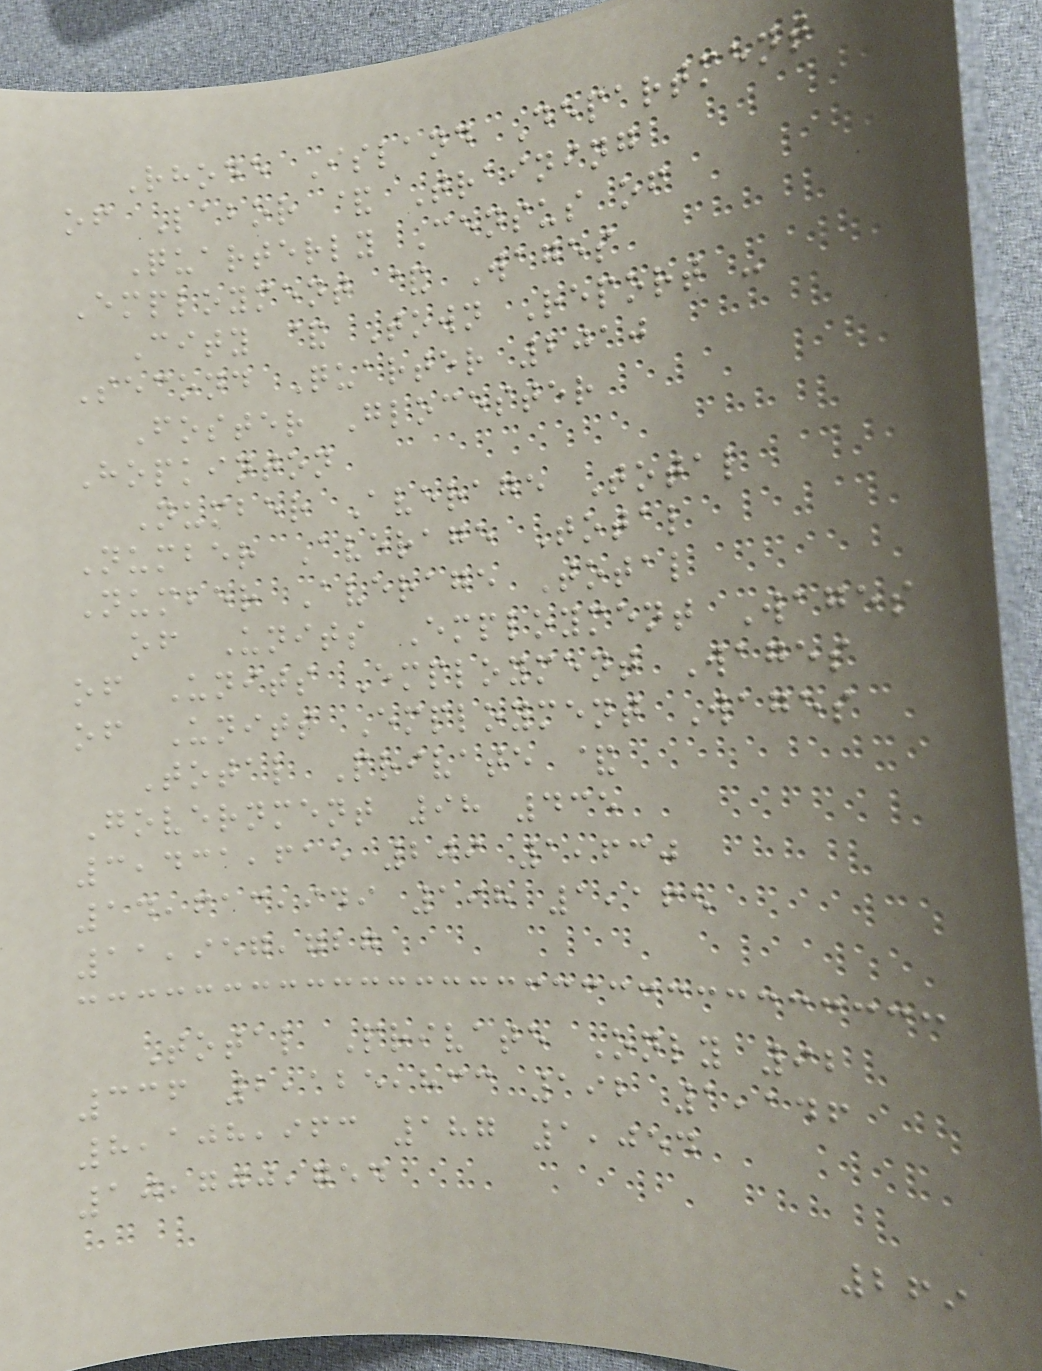Rhode Island Department
of Labor & Training
Quarterly Census of
Employment & Wages
City & Town Report -
Second Quarter 2010
Foster Glocester
Hopkinton
Number Average Total
Number Average Total
Number Average Total
of Units Employment Wages
of Units Employment Wages
of Units Employment Wages
Total Private &
Government 98 435
3,431,615 209 1,630
14,613,949 198 1,165
11,957,727
Total Private Only 92
336 2,125,833 192 1,146
8,108,963 187 1,054
10,700,754
269
